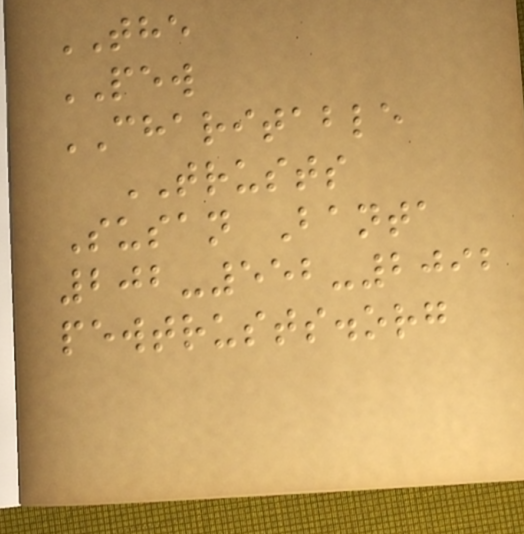THE
PEW
CHARITABLE
TRUSTS
Susan Banta
202-552-2092
pewtrusts.org
